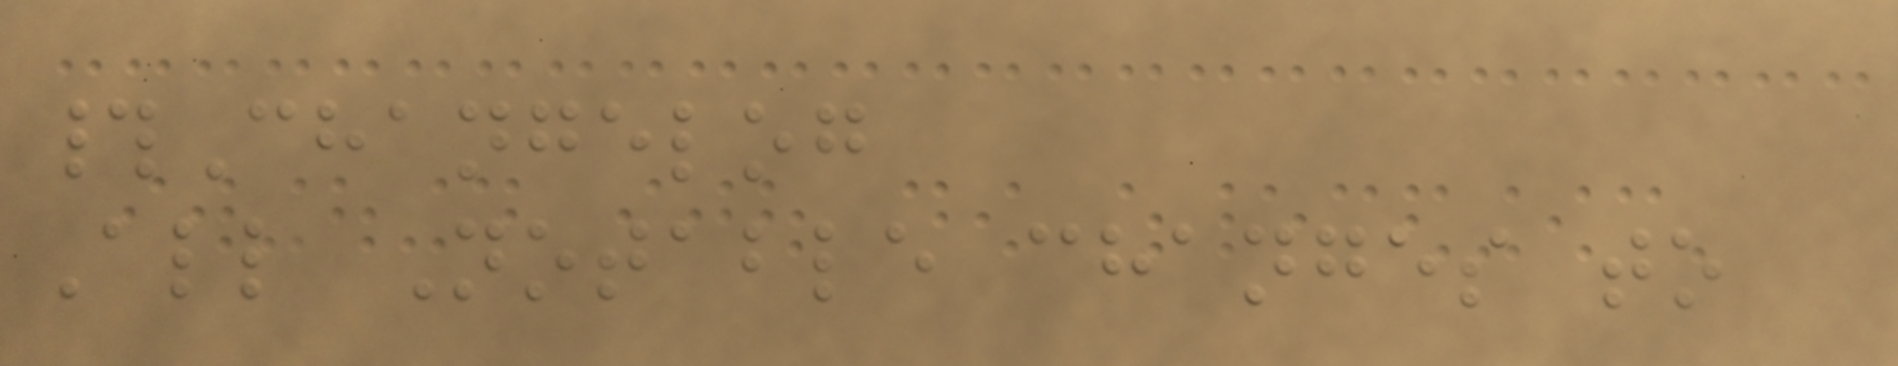#Changelog
All Notable changes to
